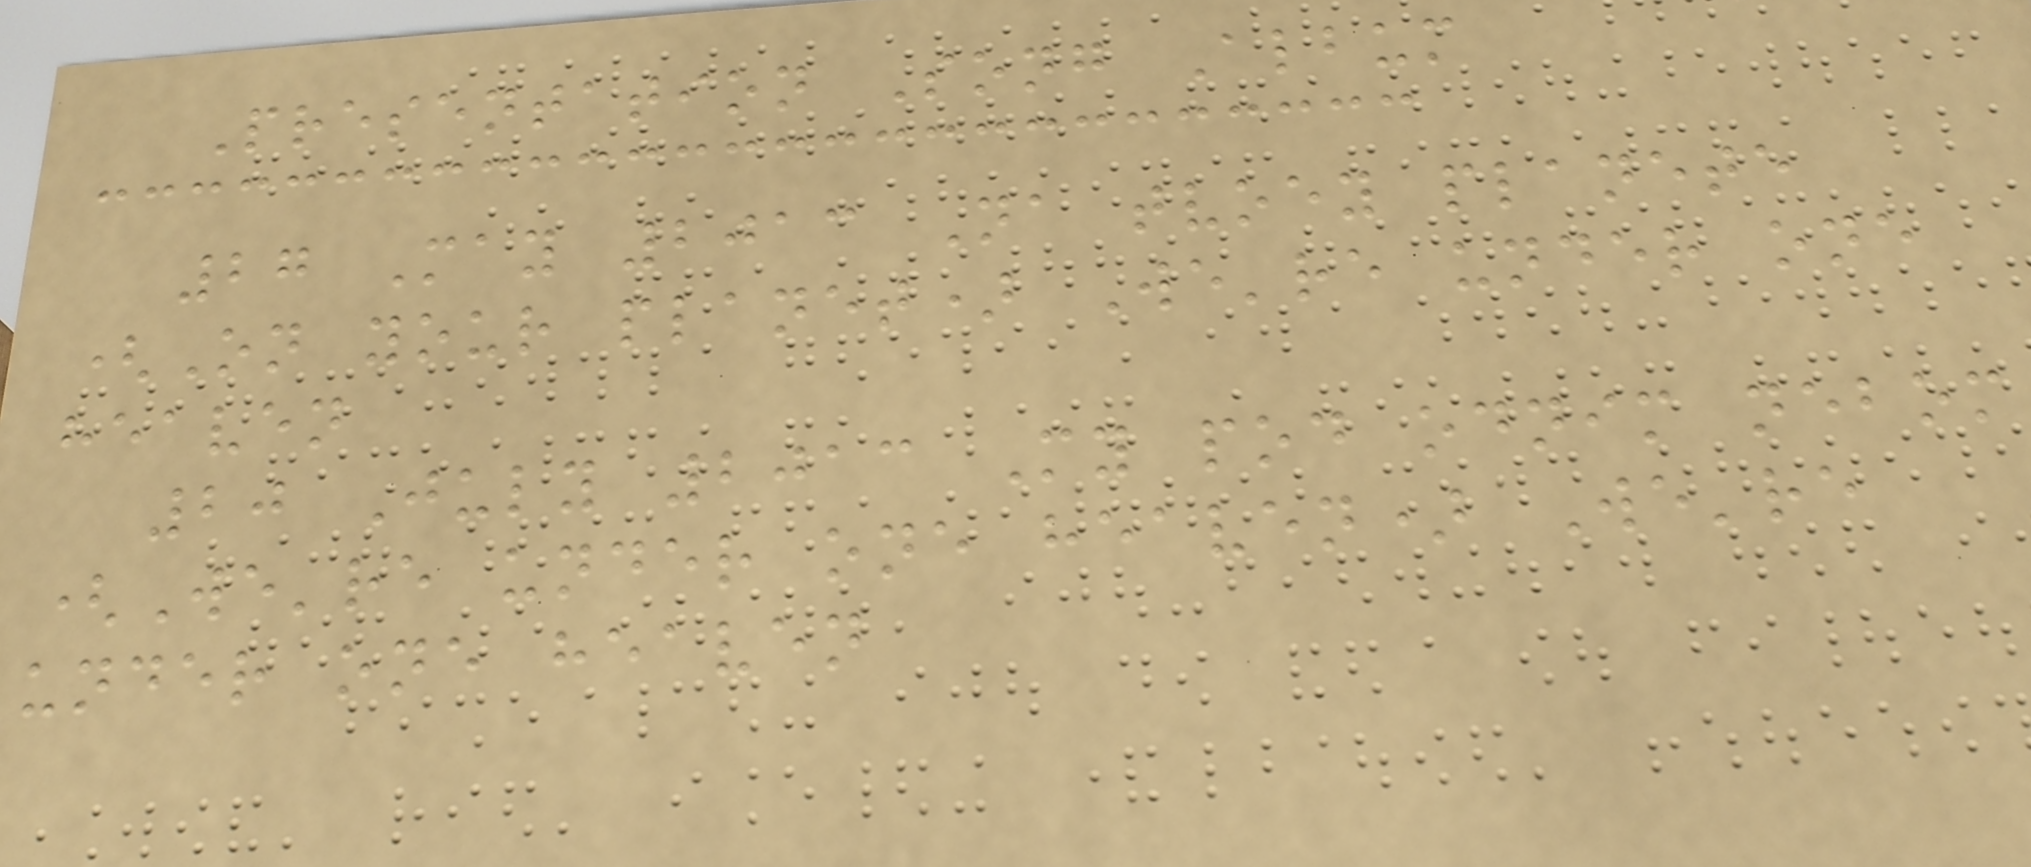Presentation Song Album
27 May 2013 Na tvoey planete
(On your planet) We're under one
heaven
20 July 2013 My pod odnim nebom
(We're under one heaven) We're
under one heaven
